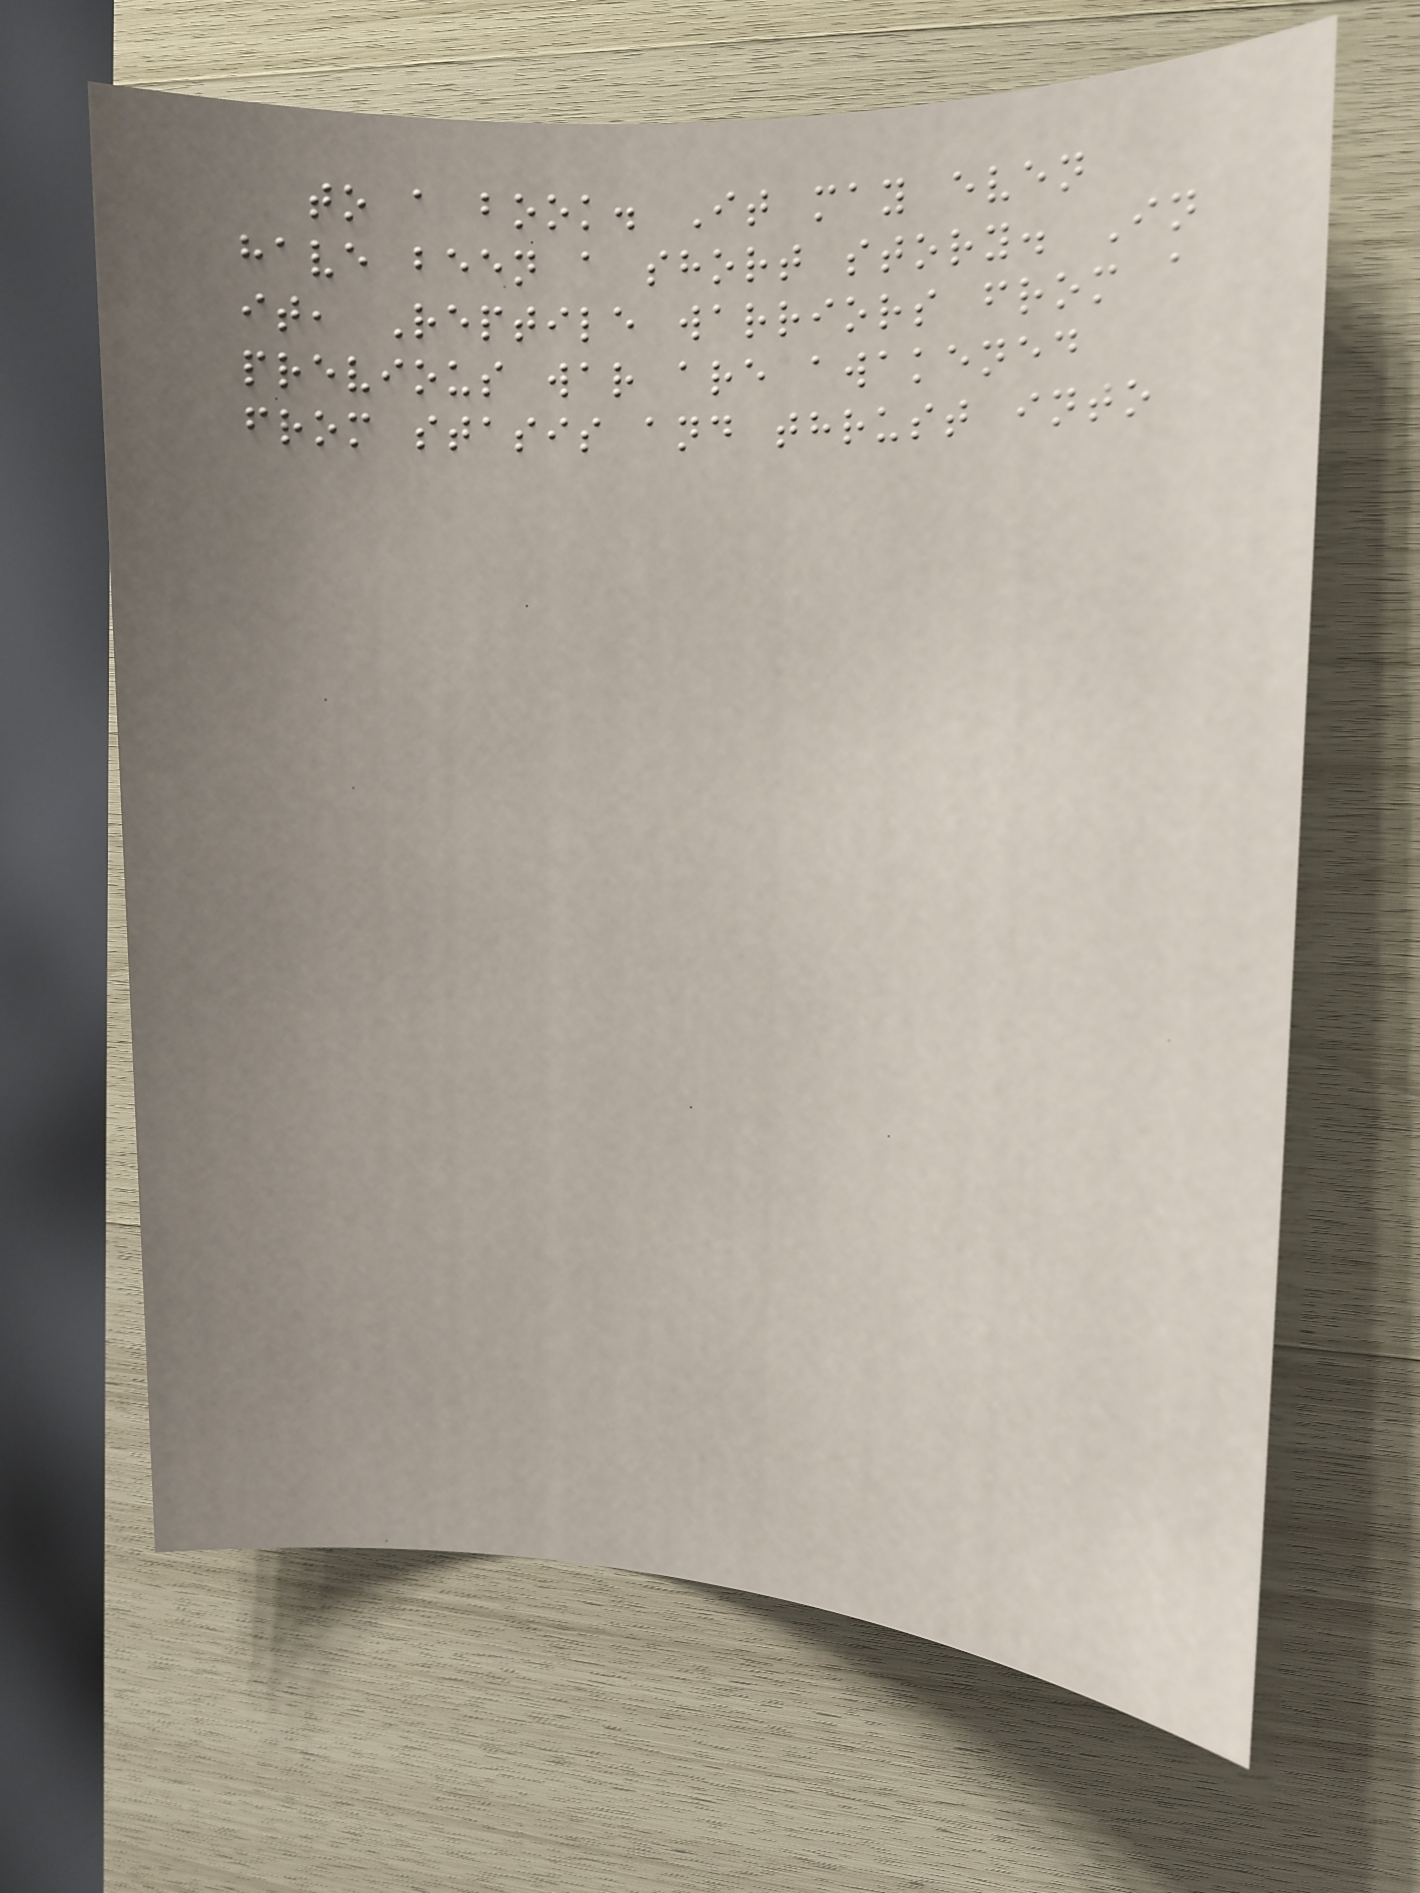to a book. It may even
have been a short story. In
it, Reptile warriors from a
previous war are awakened
from stasis and thrust into
